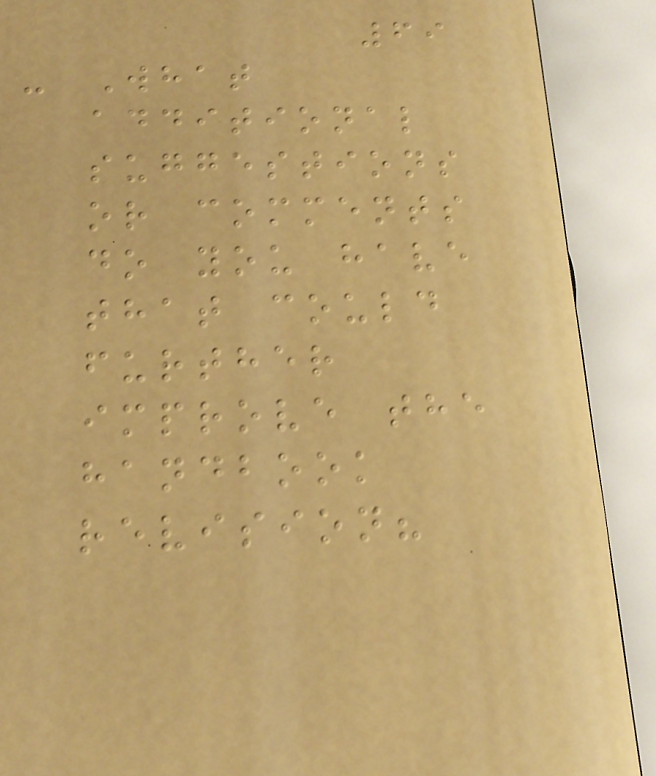69
- What
additional
suggestions
or comments
do you have
that could
further
improve the
handbook
revision?
